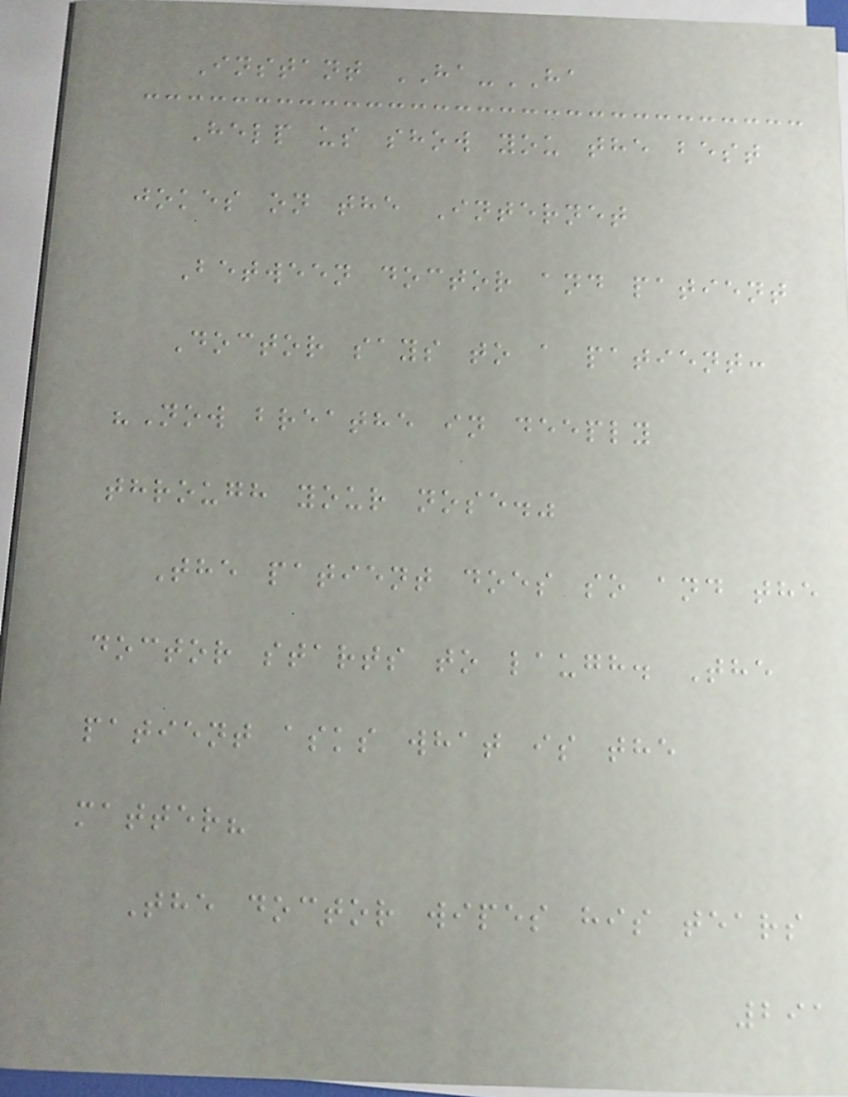Instant HA-HA
Help us show you the best
jokes on the Internet
Between doctor and patient
Doctor says to a patient:
"Now breathe in deeply
through your nose."
The patient does so and the
doctor starts to laugh. The
patient asks what is the
matter?
The doctor wipes his tears
291
